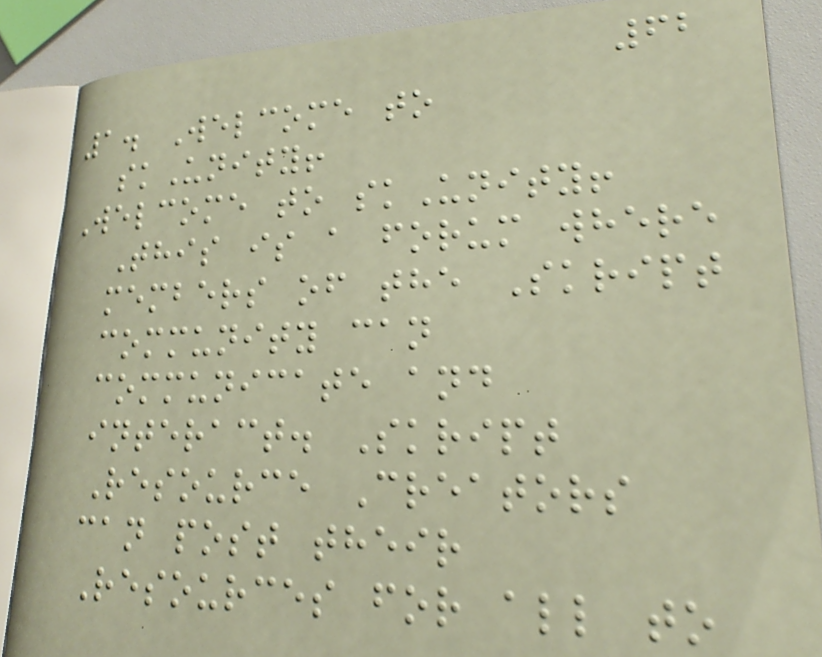62
1. Welcome to
skUnity!
Welcome to skUnity!
This is a forum where
members of the Skript
community can
communicate and
interact. Skript
Resource Creators
can post their
Resources for all to
